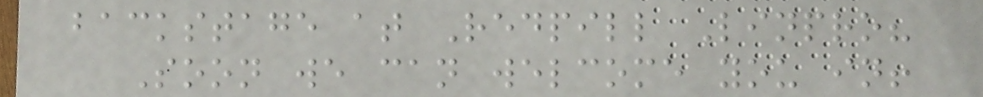backstage at Redpill Linpro?
Soon we can welcome you in!
